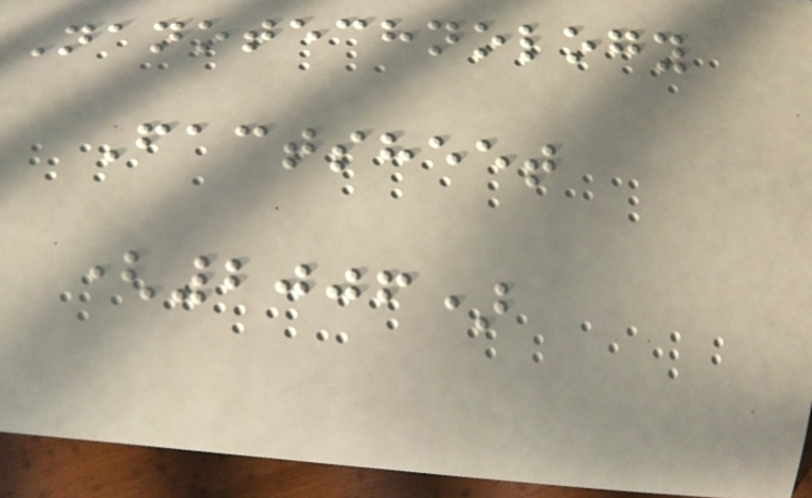Nanotechnology
Factsheet
(2006)
